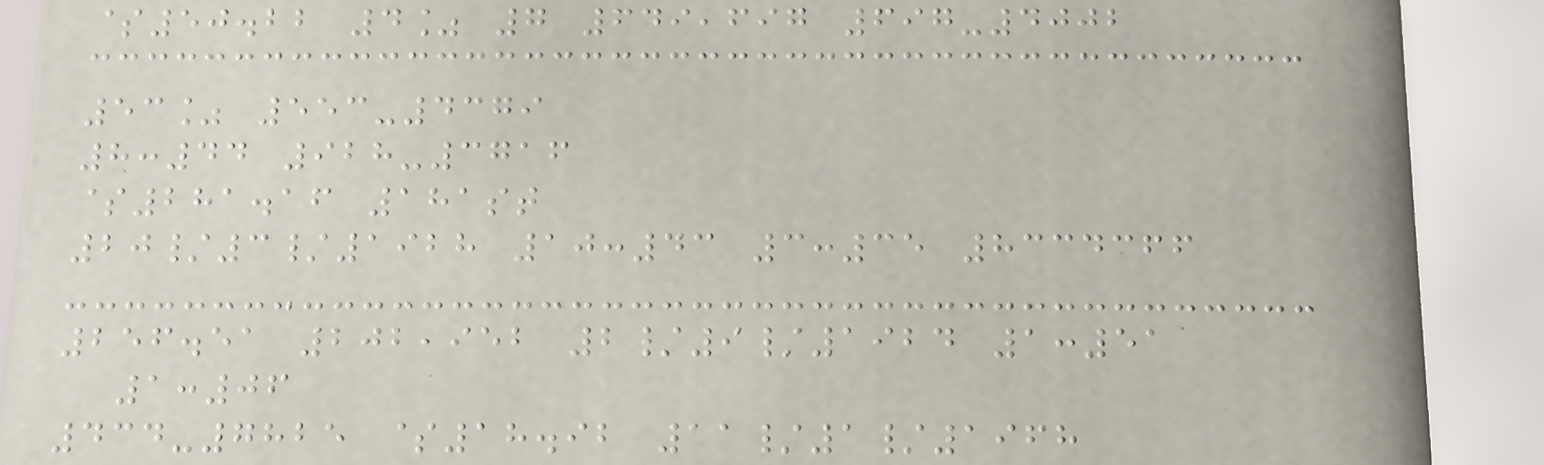$50.22 4% 7 649,697 697-4002
53% 553-4379
8:44 928-3716
$281.16 181st
20/3/1928 10:43 3:35 8334366
256.51 202,952 2/9/1924 1:51
1:06
434-7825 $18.92 11/1/1968
